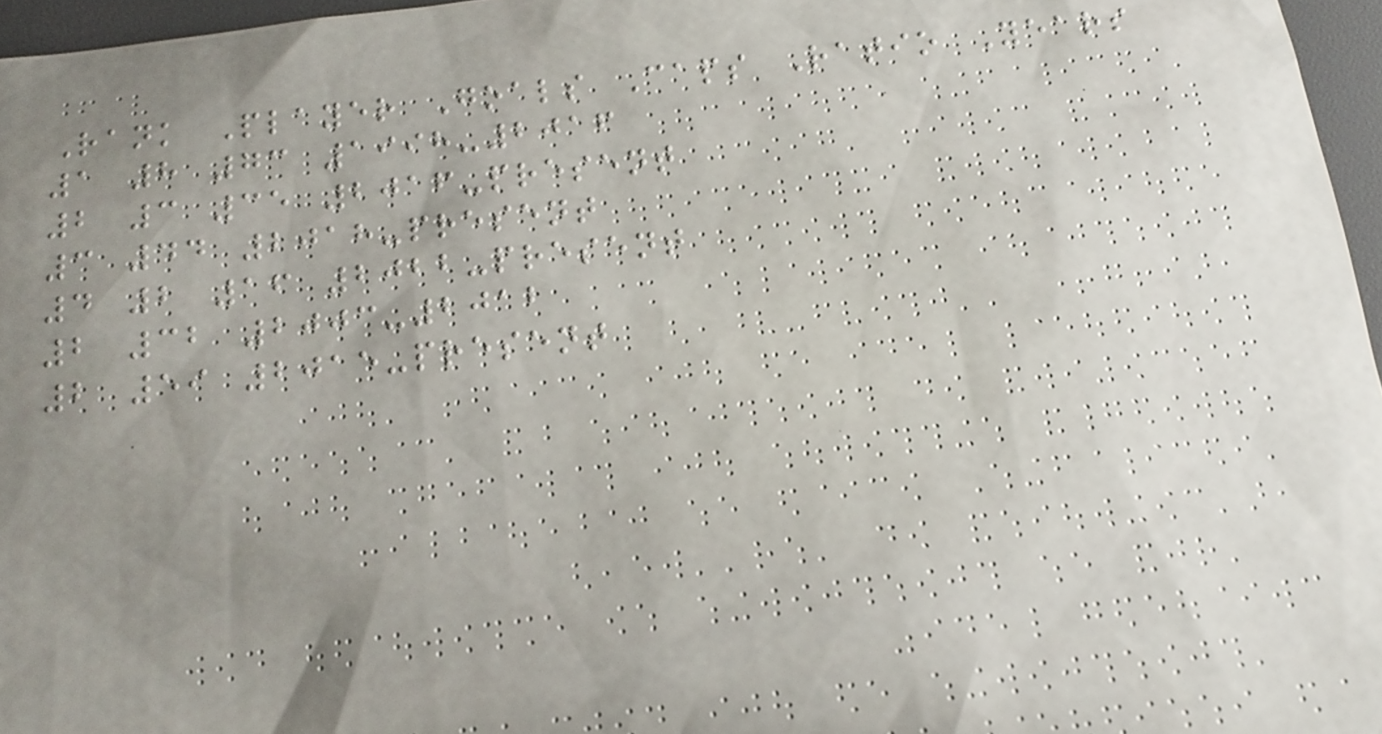Rank Player Goals Caps Ratio Years
1 8 73 1998-2016
2 3 35 2016-present
3 44 2018-present
4 2 16 2022-present
2 32 2003-2012
2 59 2015-present
